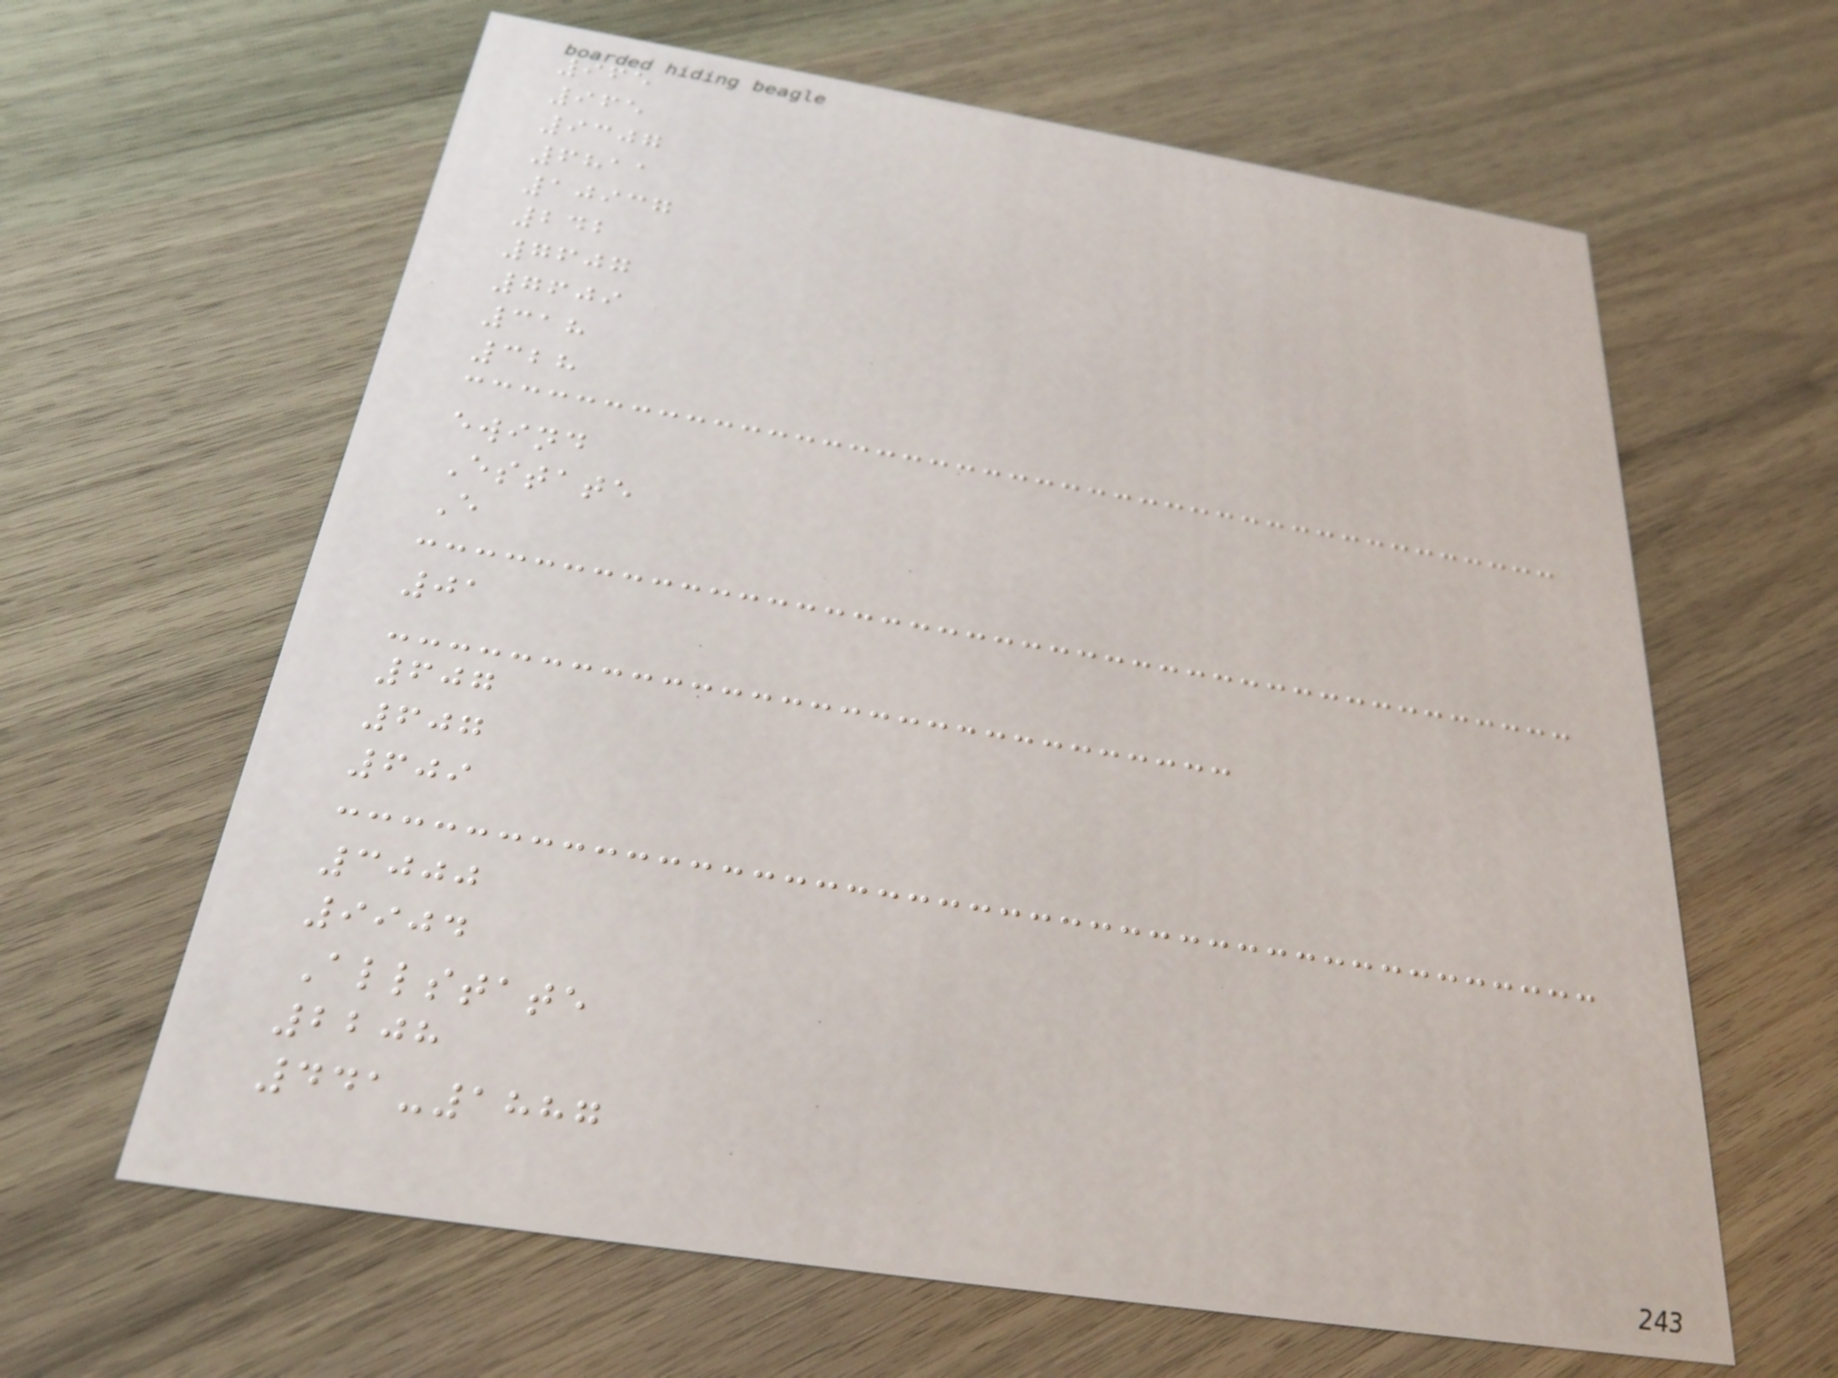965
965
9307
6811
10937
242
7607
7609
318
328
ewind
Estate
E
01
607
607
609
3000
9904
Allstate
2208
441-1887
